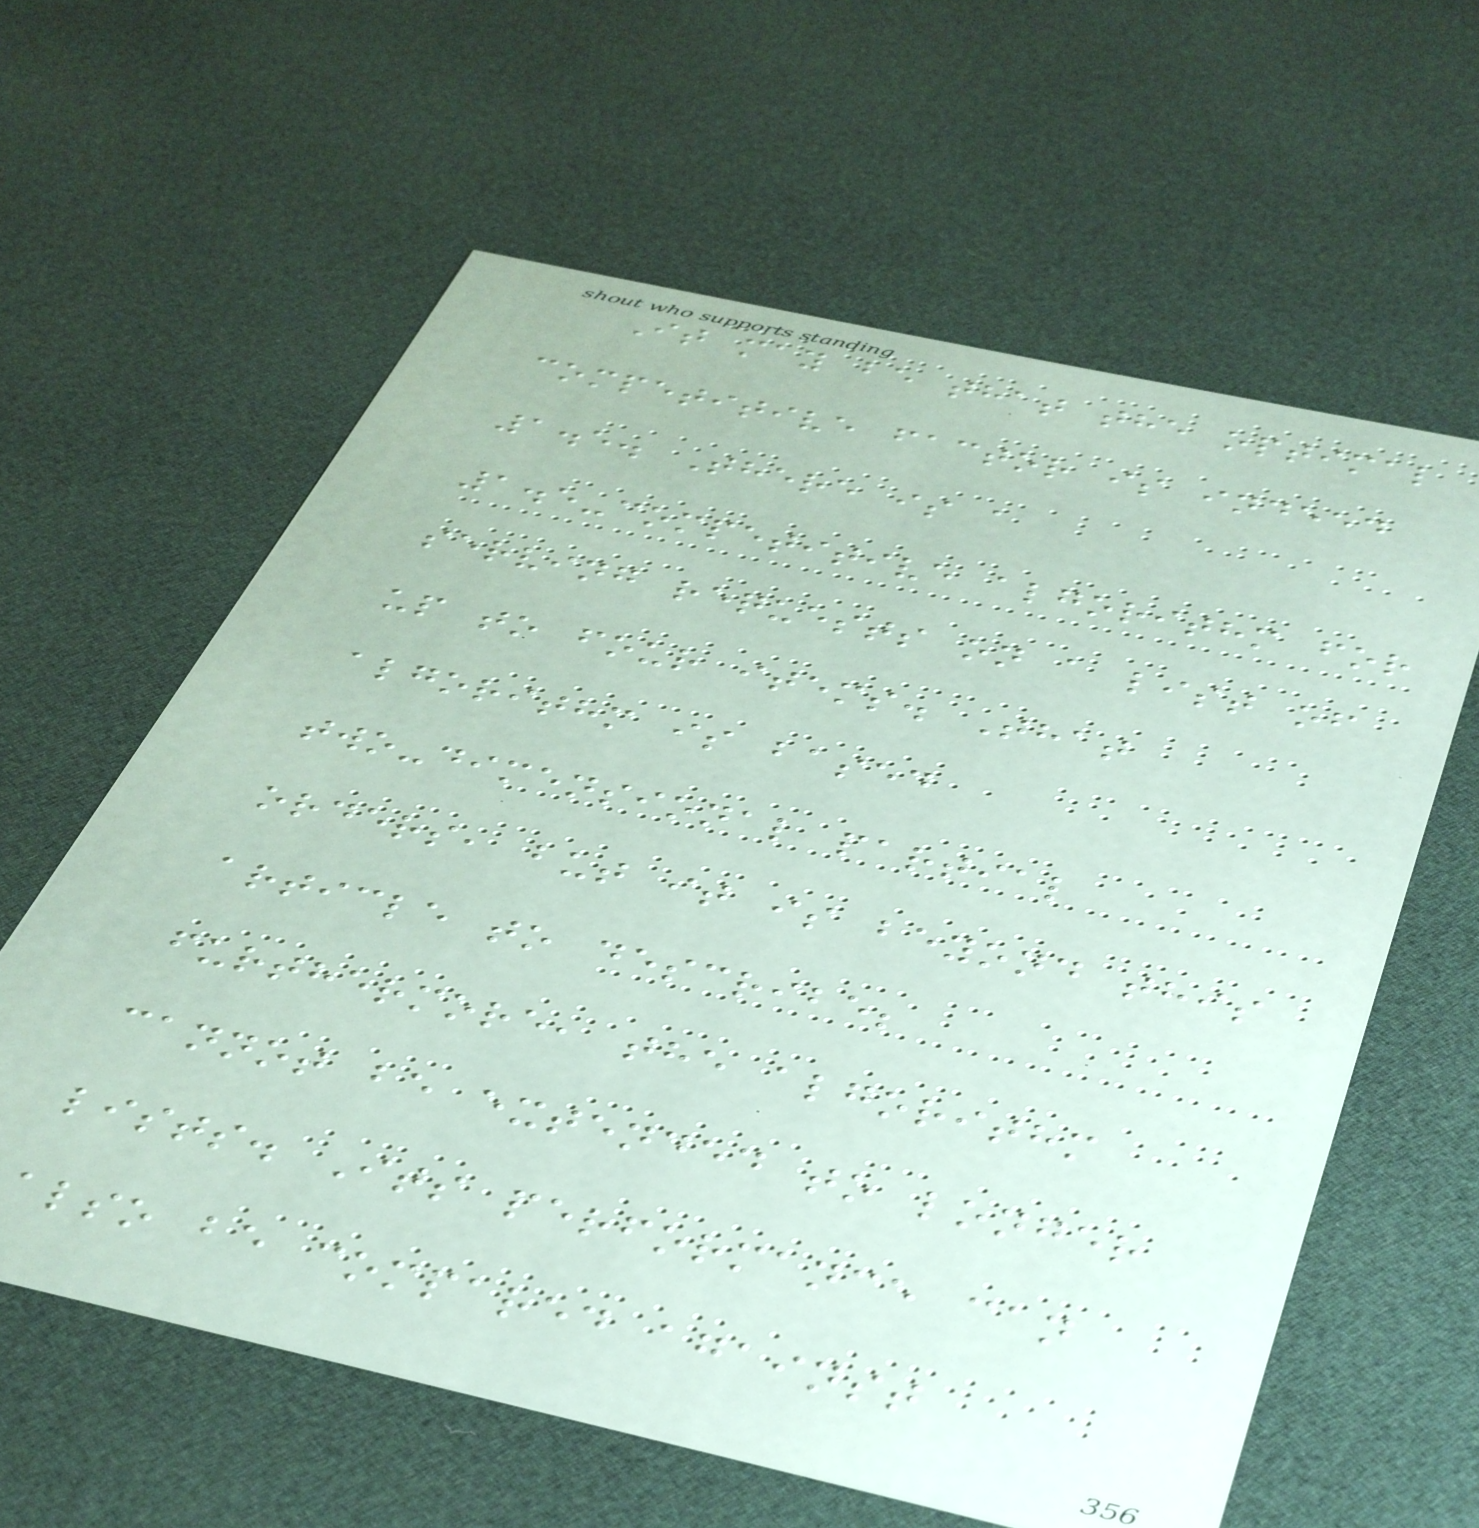It may be that the optimal
competitive factor is indeed
1.5. There is a
1.5-competitive algorithm for
serving requests on a list of
up to four items. That
algorithm is based
two-dimensional partial
orders, but it is beyond this
article to describe;
furthermore, the algorithm
cannot be extended to longer
lists. Its performance can
also be compared against
